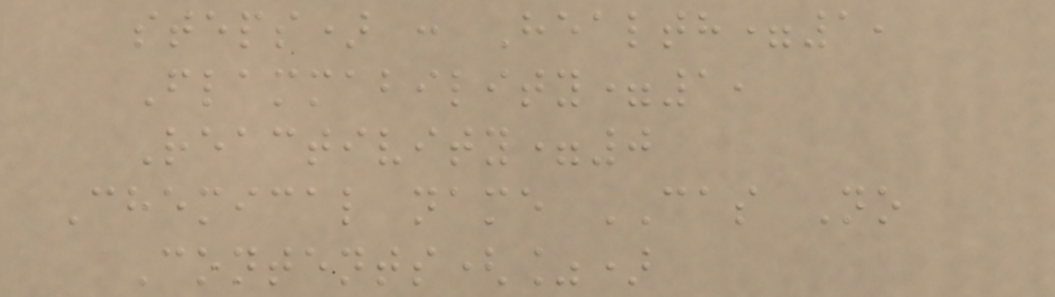steps) : Health=1,
Flammability=1,
Reactivity=0
Chemical name CAS No
Contents(%)
